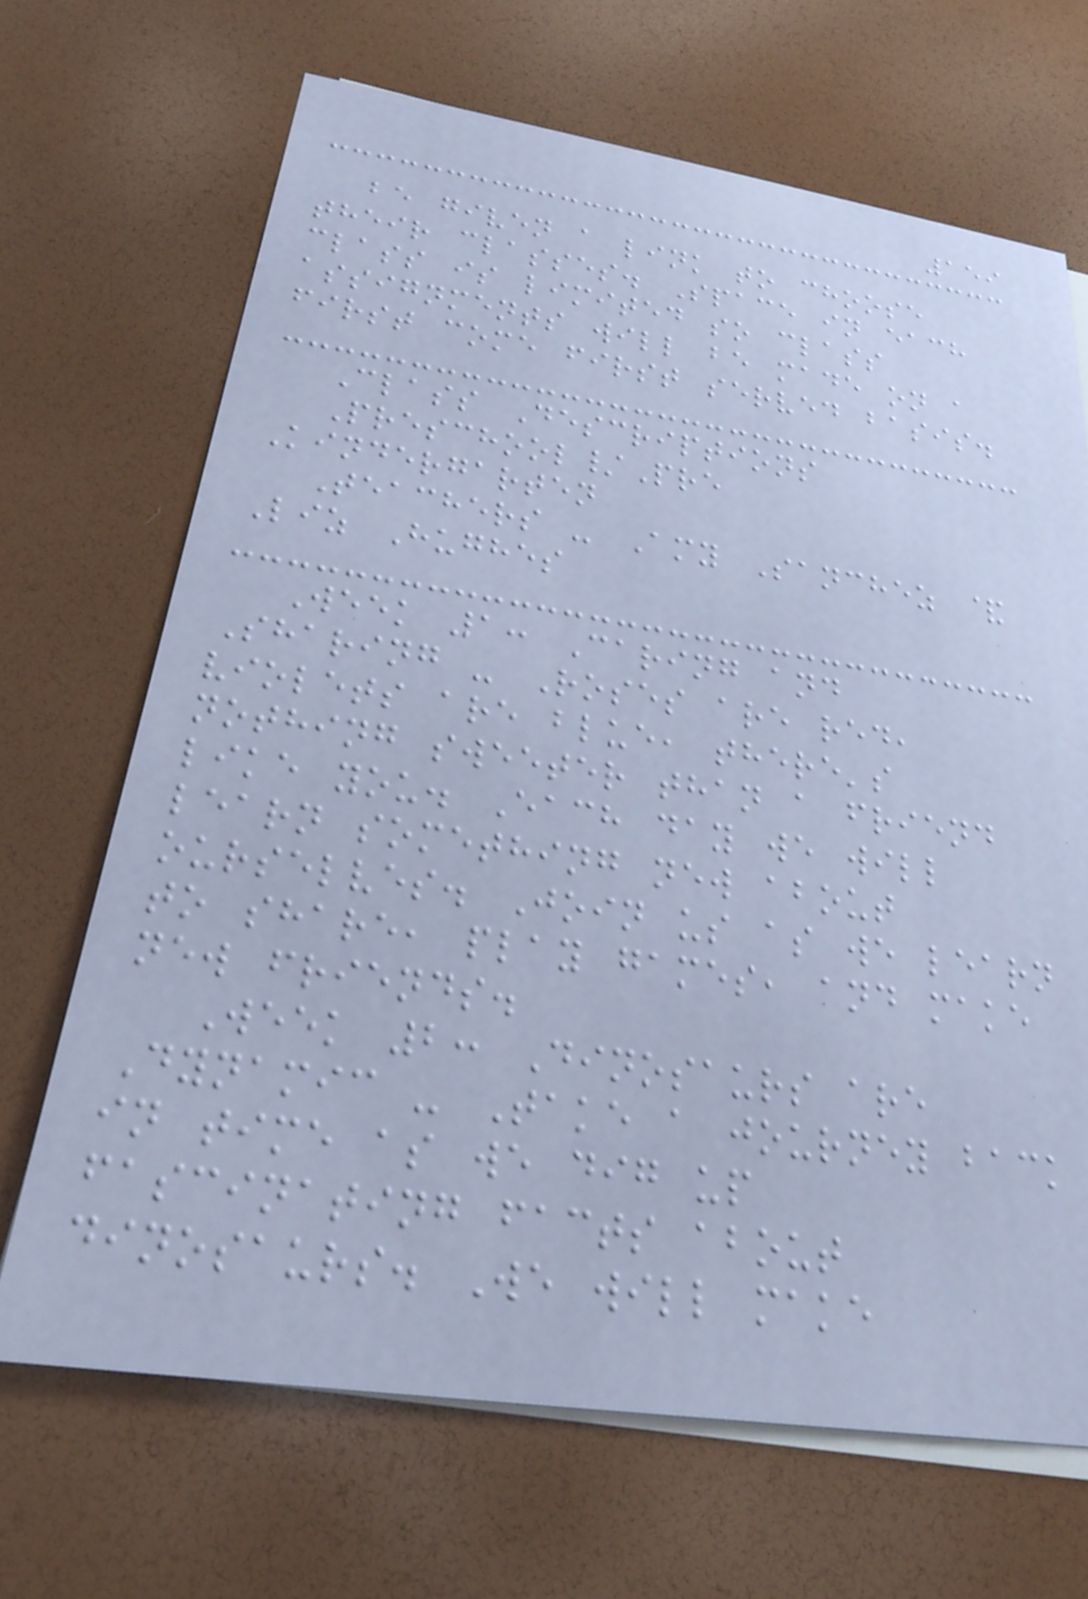159
be given a link to choose
their classes. Space in each
class is limited so class
assignments will be made on a
first come first served basis.
Class Descriptions
Preschool/Pre
Kindergarten
Teachers - Amy Sanchez &
Liz Hughes
Week 1: Caring and
Sharing - Roses are red,
violets are blue, there's
nothing sweeter than a friend
like you. Each day we will
learn something new about
ourselves. Join us as we learn
to share, play games, and make
new friends.
Week 2: Dinosaurs are
Dynamic - Take a journey back
in time as we dig up
fascinating facts about
dinosaurs. We will make
